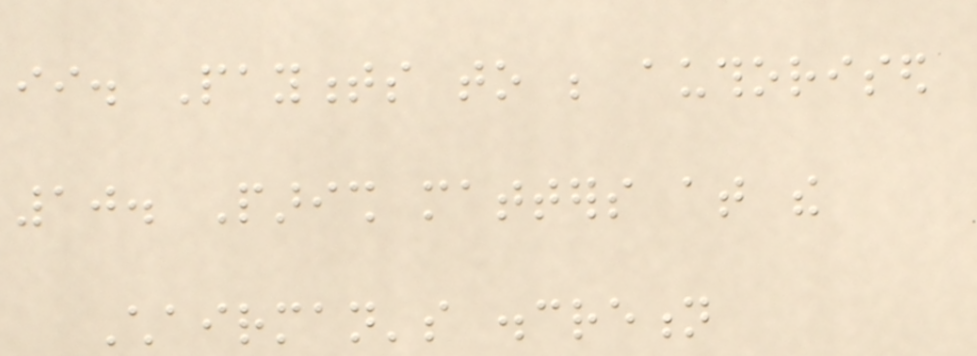ii. Payments to be authorised
10. Parish matters at the
Chairman's discretion
